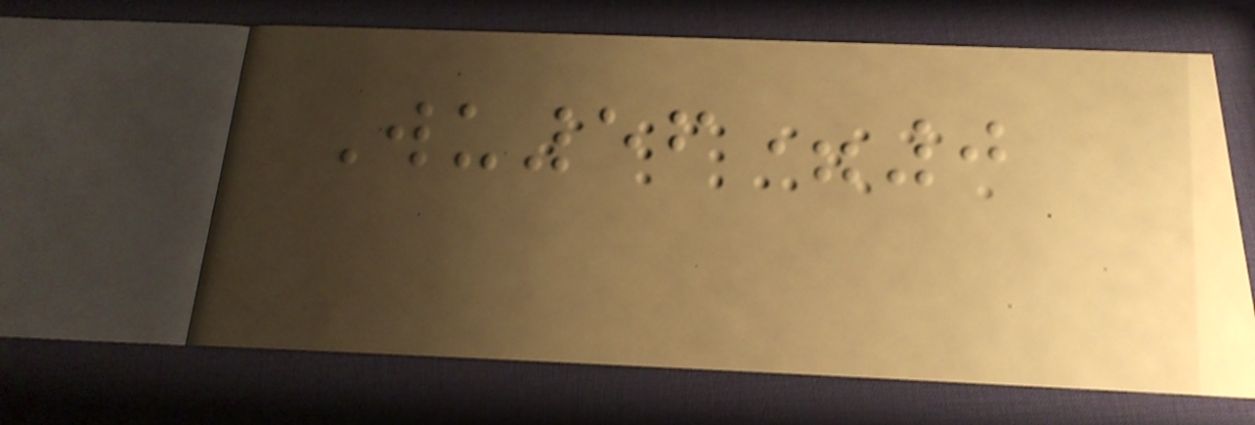Wu56=0
